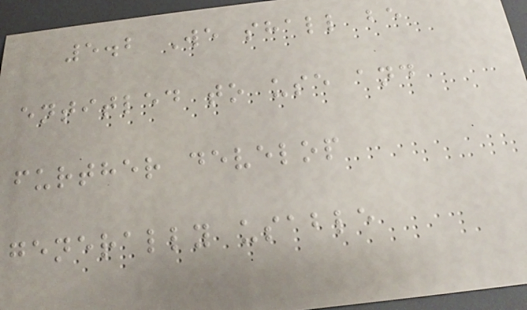5.2 We shall be
entitled to use and
further develop
generally usable
